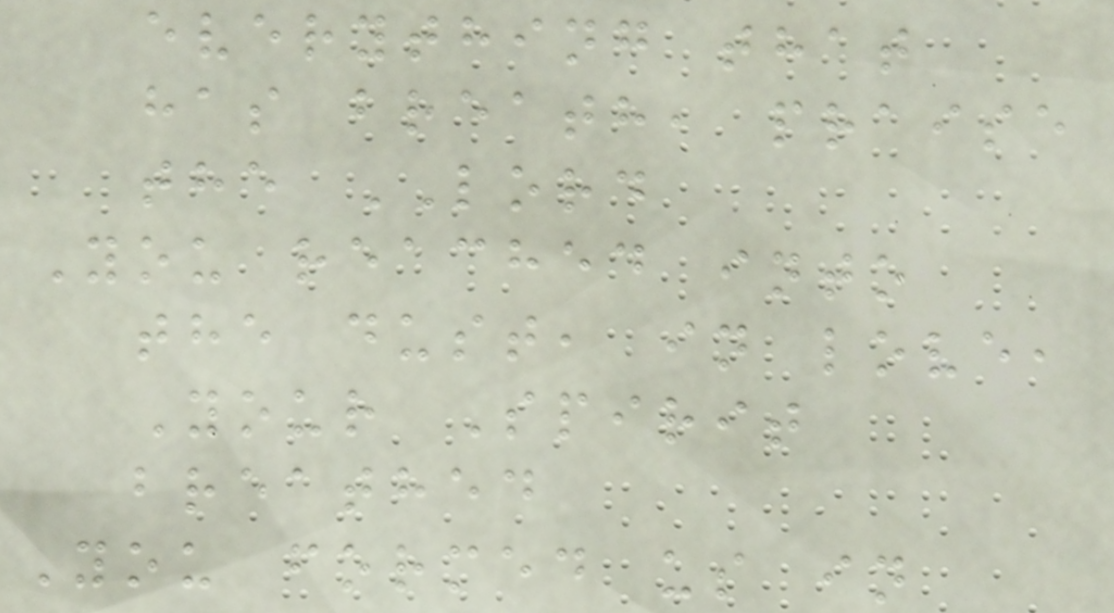everything that
has breath, praise
the LORD
You reached into
the dust, in love,
Your Spirit
breathed
You formed us in
